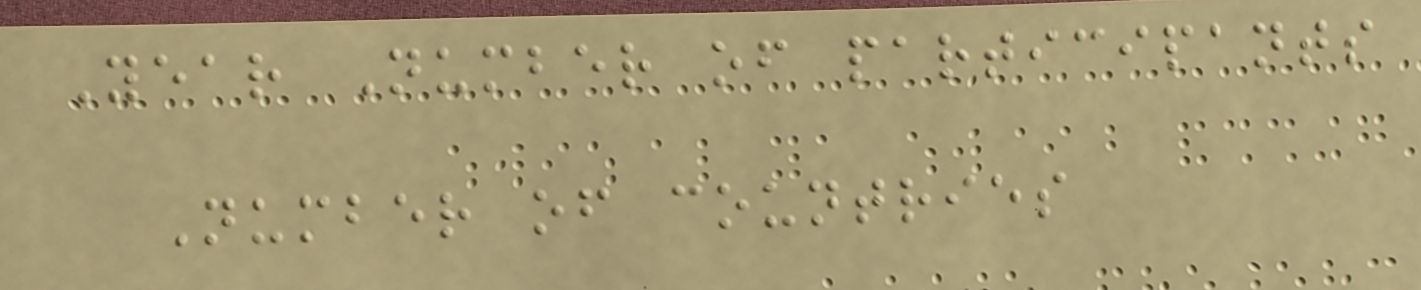Year Number of participants
Number of countries
